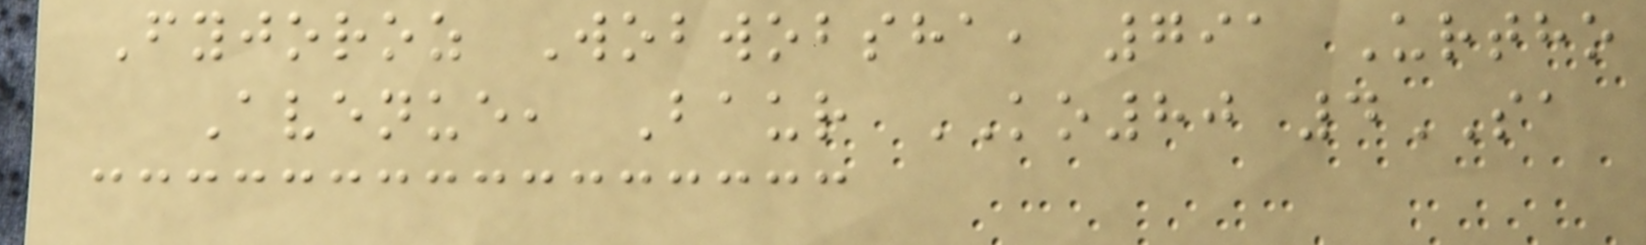Fyjoroz Wobwobsha, 791 Urtho
Avenue, Baur KO80 4SA
